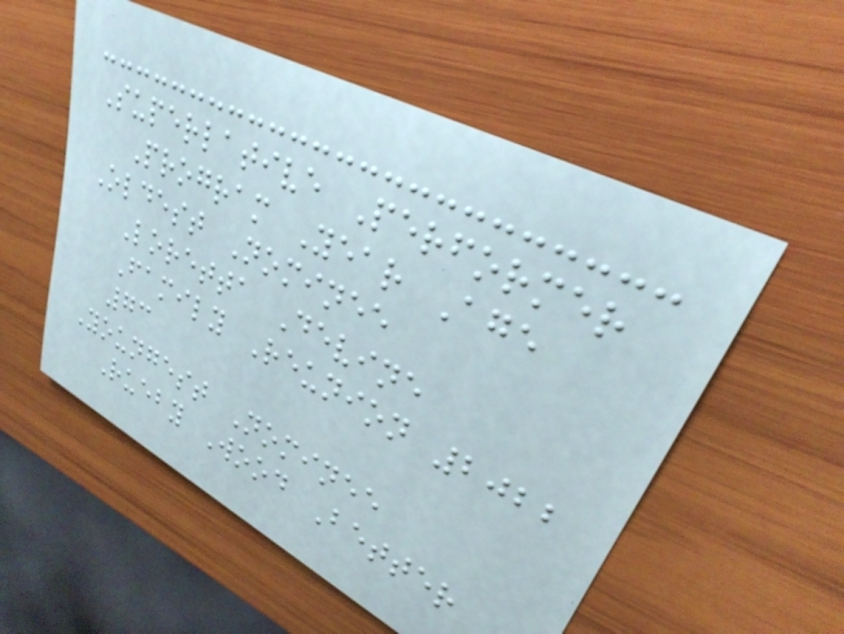Superlative Performer
Program Year Age
Oldest Nominee
Loretta Devine
Family Reunion 2022
73
Youngest Nominee
Rueby Wood Better
